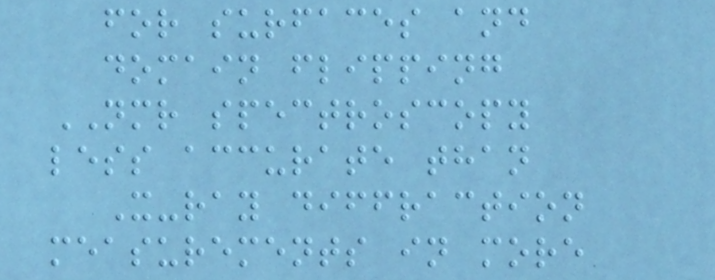for surfaces and
domain flipping
NMR spectroscopy
less accurate than
X-ray diffraction
measurements in more
